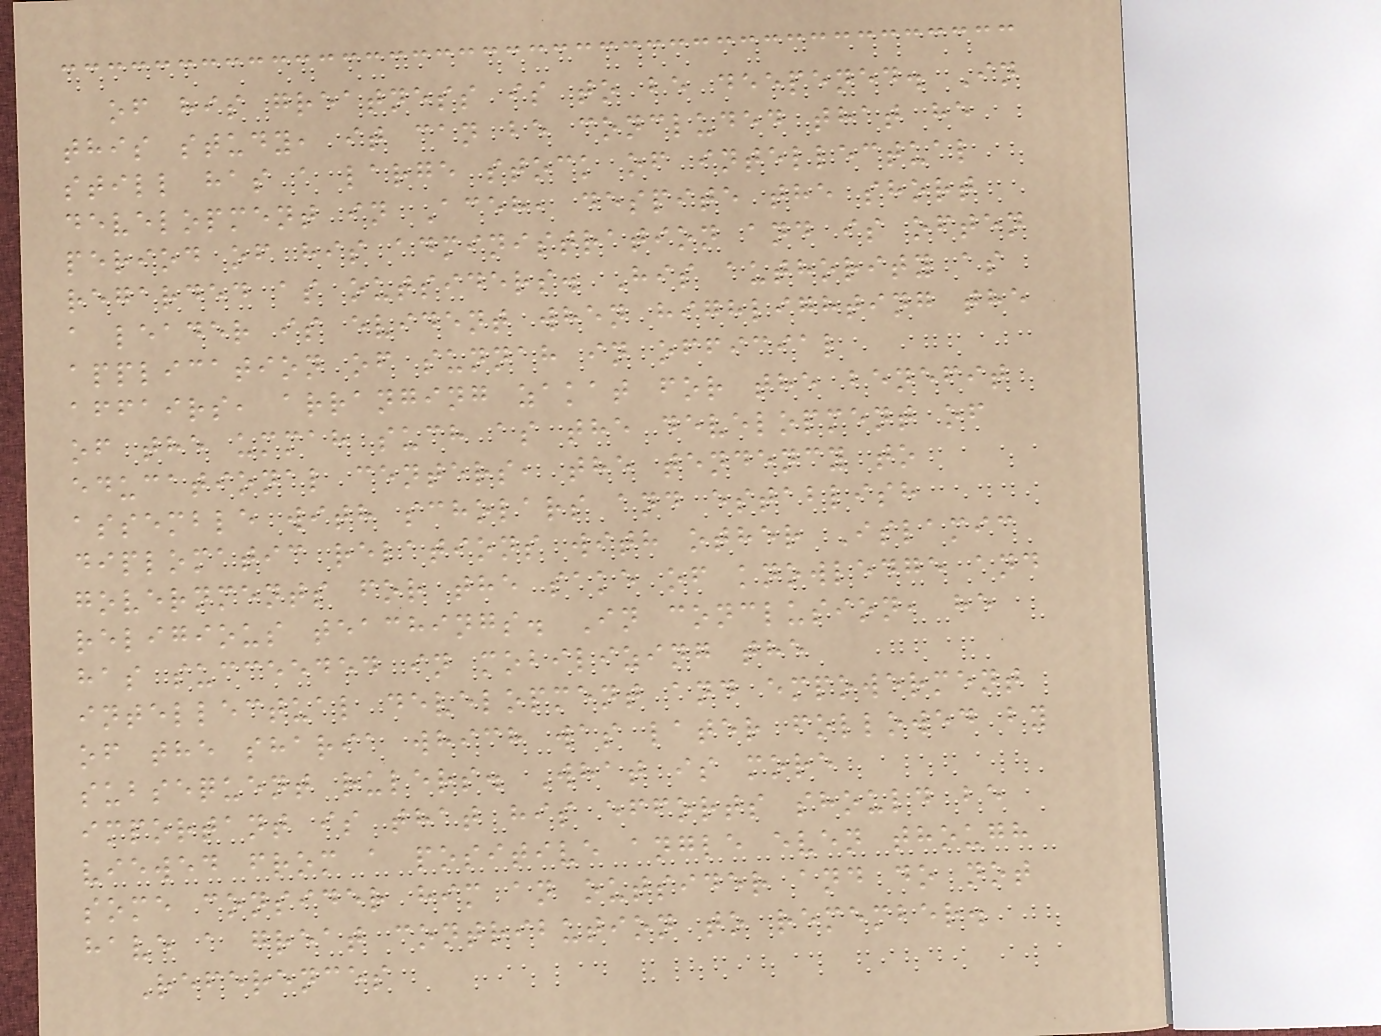of his greatness is to be deepened. In
this study, it can be concluded that he
still has a large stock of intellectual
development in Aceh, despite the short
period of his administration and is often
regarded as outsiders. His authority as
a leader is evident when highlighting the
application of sunnah in official
affairs, arranging zakat for the benefit
of the ummah such as the development of
educational centers, the tendency to
assemble with scholars and establish
diplomatic relations with other Islamic
governments for the sake of knowledge and
religious teachings. In conclusion, he
has succeeded in mobilizing the
intellectual development and empowerment
of the sharia which was later followed by
subsequent rulers. What is more
important is that his efforts should be
viewed from a positive angle even though
some consider him an outsider and do not
have a great contribution to remember.
References
